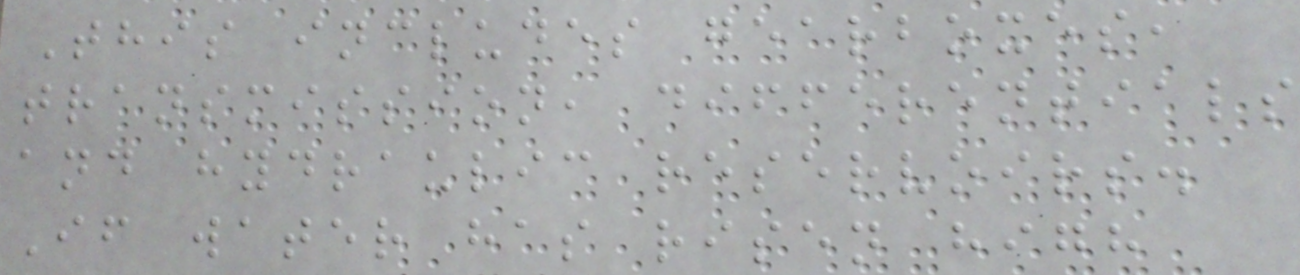This includes gearboxes,
transmission, differentials
and hydraulic reservoirs.
If water has risen high
